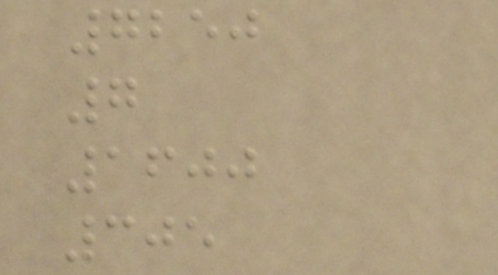7250
7
1600
305
